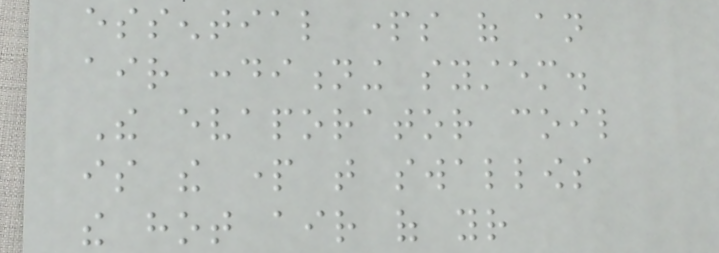essential parts of an
air conditioning system.
The evaporator coil
is the part that swallows
the hot air of your
